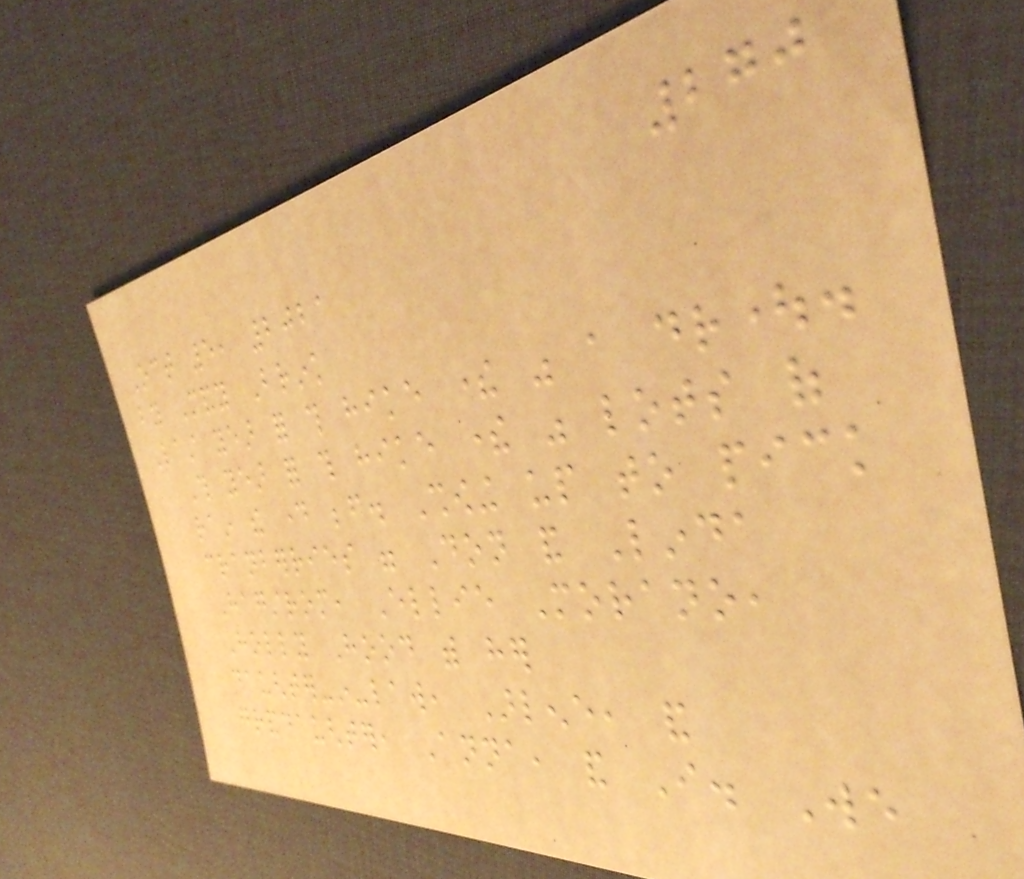270
Oct 5, 2021
by Mandy Brink
Last year for this hike there was a drought.
This year for this hike there was lots of
rain the day before. Showing up to pick
cranberries were Don and Linda
Hagstrom, Ellie Morano,
Holly Hood with her
daughter-in-law, Arlene, and
granddaughter, Anna, and I. We
